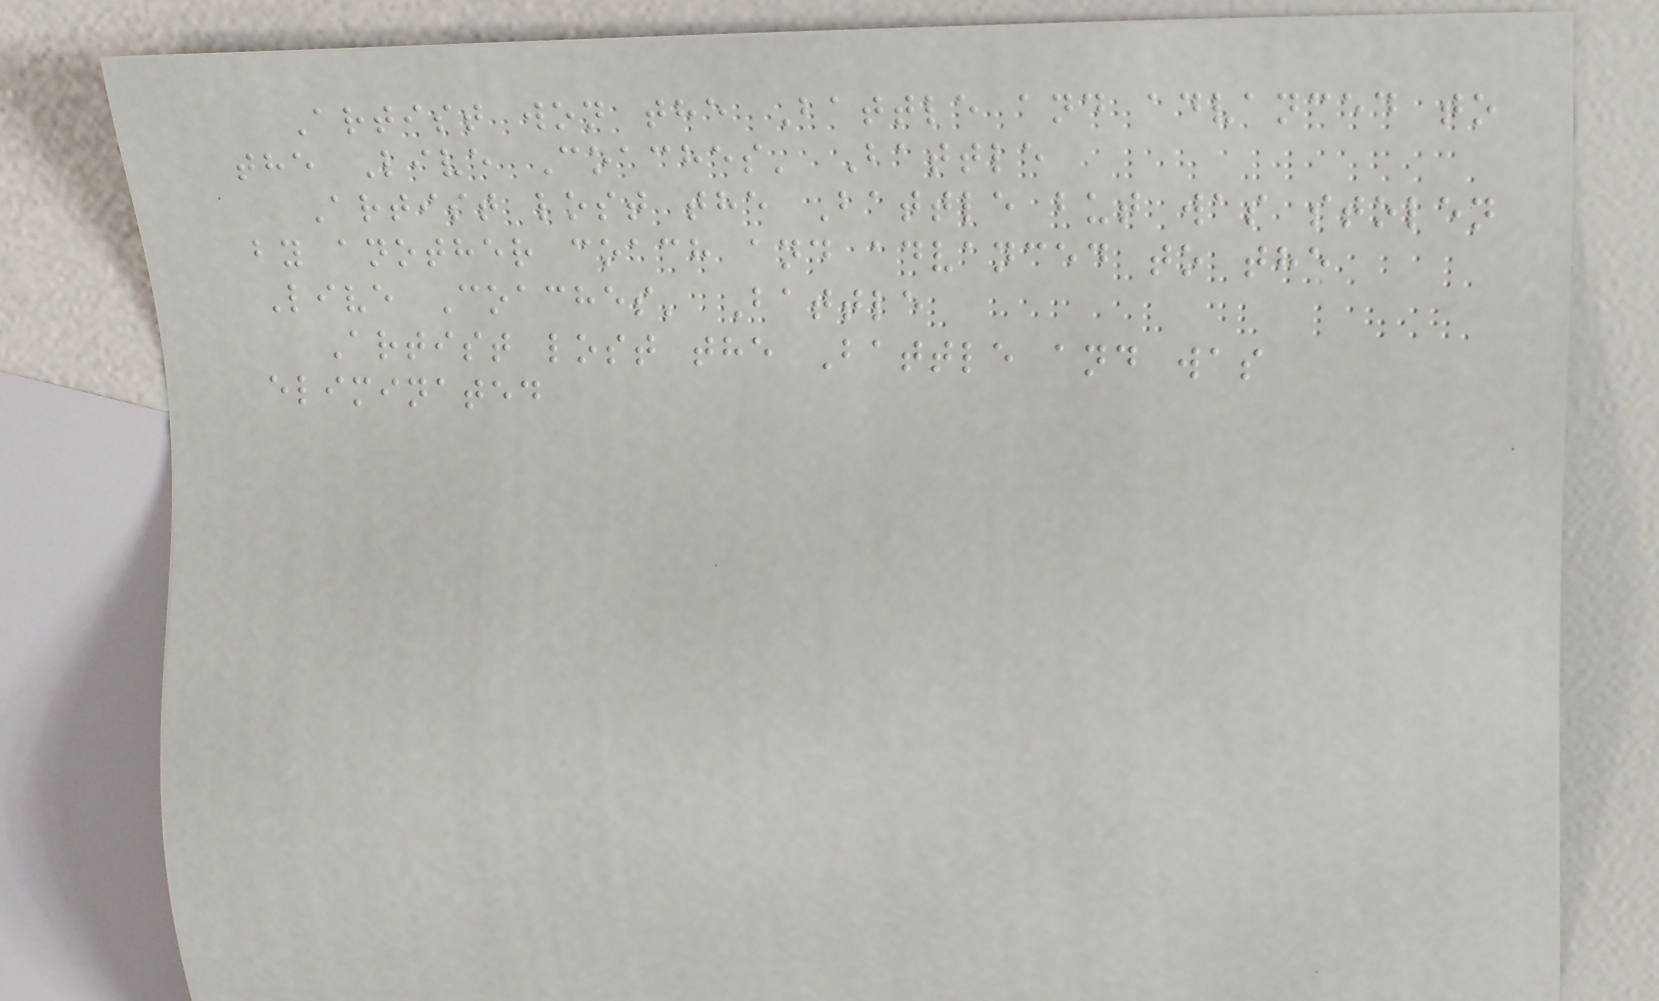Artist won the Battle and advanced to
the Live Coaches' Battle
Artist lost the Battle but was stolen
by another coach and advanced to the
Live Coaches' Battle
Artist lost the Battle and was
eliminated
